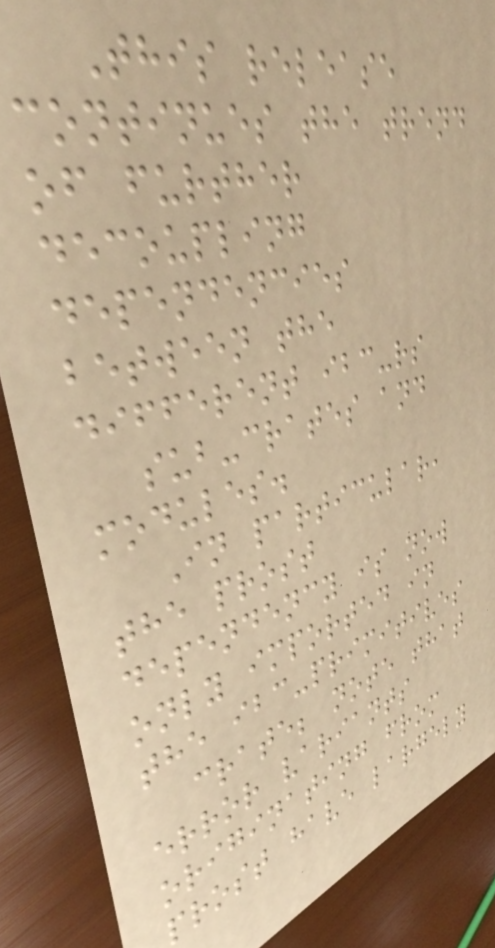This release
continues the trend
of further
decoupling
dependencies
between the
different ibc-rs
sub-crates and
modules.
In particular,
the prost
dependency is now
only imported in
the ibc-primitives
crate; note that
error variants
originating from
prost have largely
